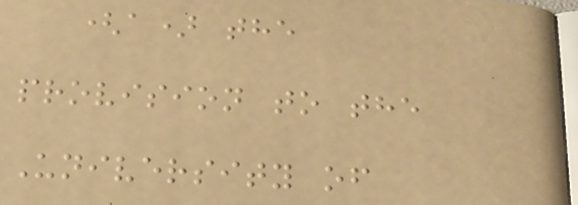(a) the
provision to the
University of
